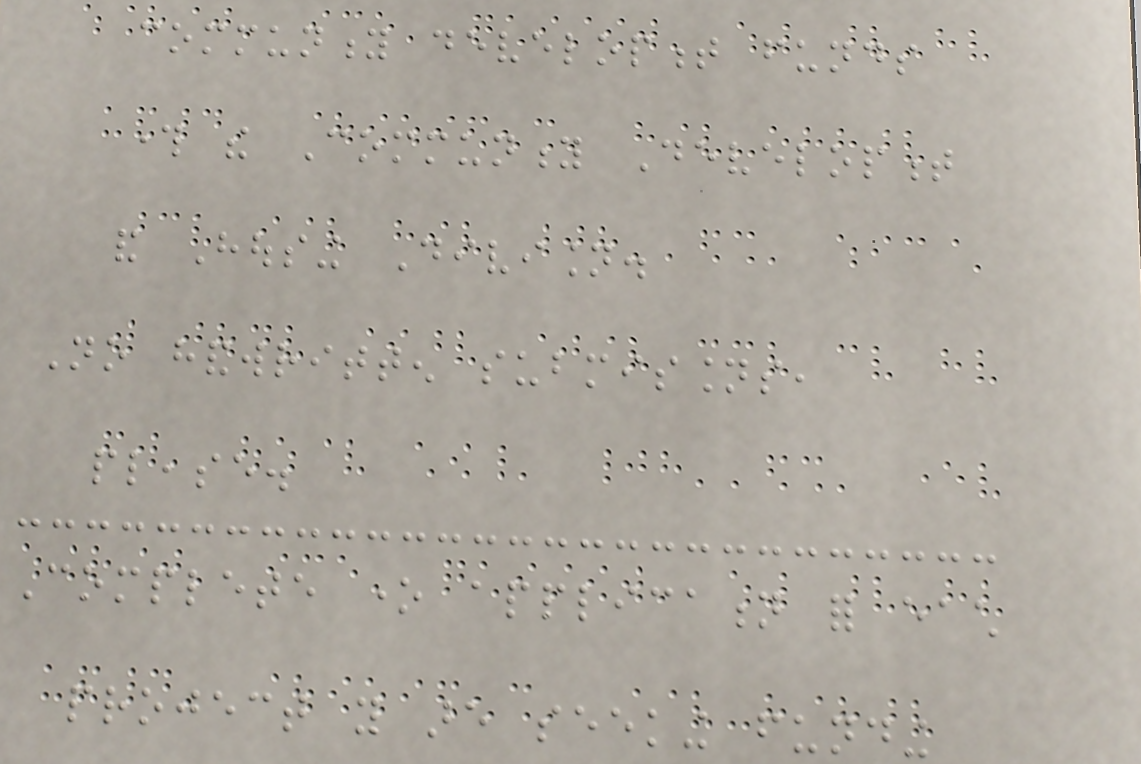community development funds
through the Community Development
and Housing Division.
No handwritten submissions,
please.
Complete one application for each
project you are seeking funding
